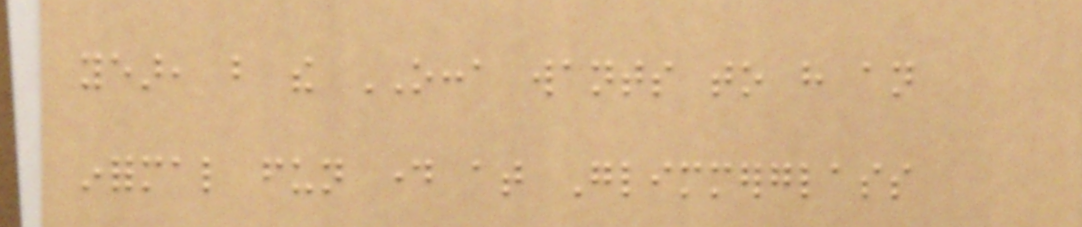year, but the OCCA wants to have an
informal fun day at Glimmerglass
